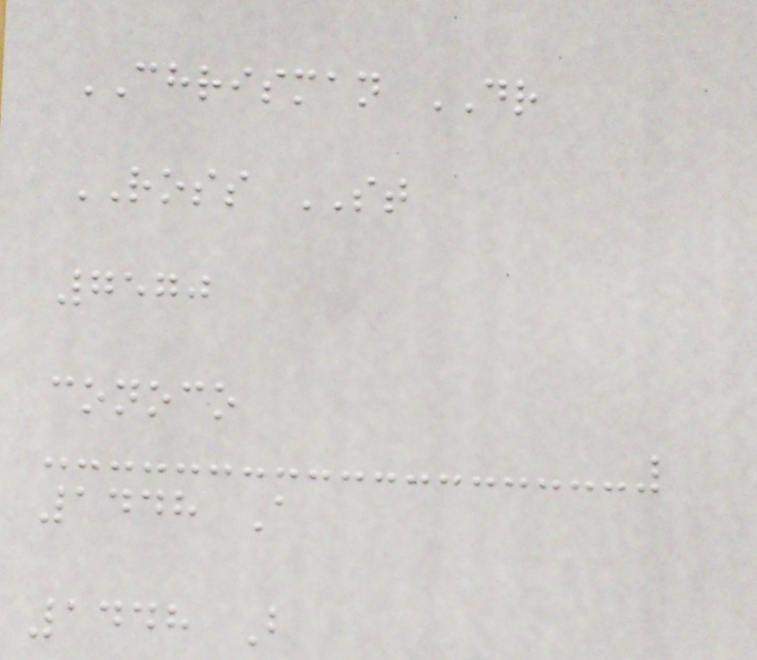CHRISMAN DR
ROSS ST
7570
conoco
1448 A
1448 B
